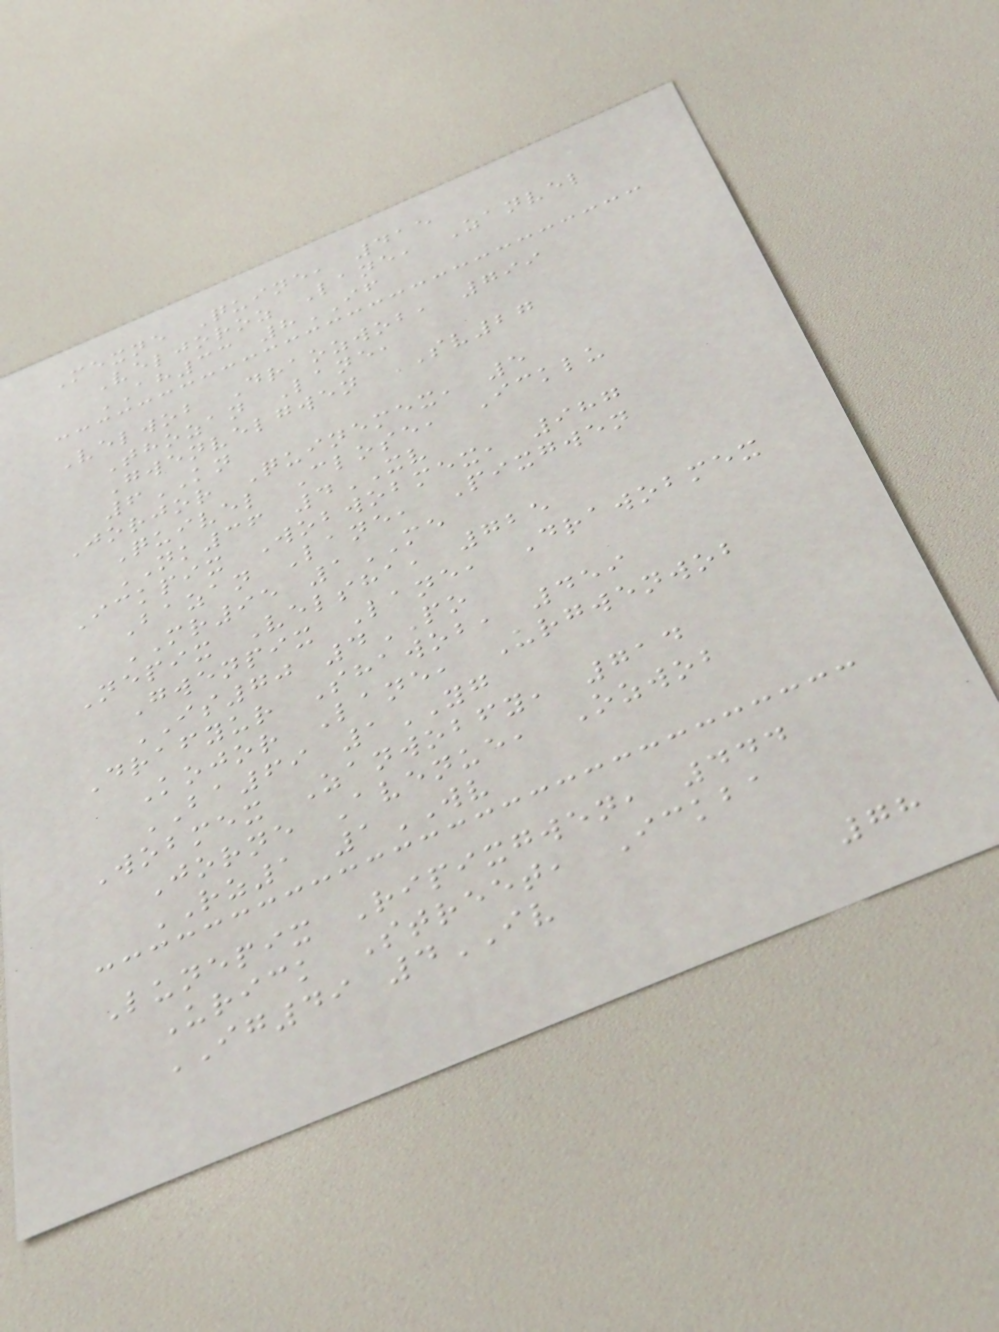Mexne Quine, 415
Veljoroz Lane, Zanvel
AH33 8IF
Velwob Draozwob, 799
Thozan Lane,
Gwenvelgwen SV27
6KN
Jorjor Quinemex, 5
Quivel Close, Icklu
NK36 4XV
Ickpix Wobwobmex, 987
Bazan Lane, Pixgwen
MR95 1ME
Nepix Velsha, 725
Gwenpix Lane, Drawobmex
IS70 4PO
Drafyur Shawob, 459
Kojor Lane, Urgwenwob
BA69 1YG
Wobmex Zanwobfy, 714
Jorne Avenue, Ozwob
RZ1 1WV
Lunepix Ripixgwen, 444
Urick Street, Ickba
IG49 4IV
78
